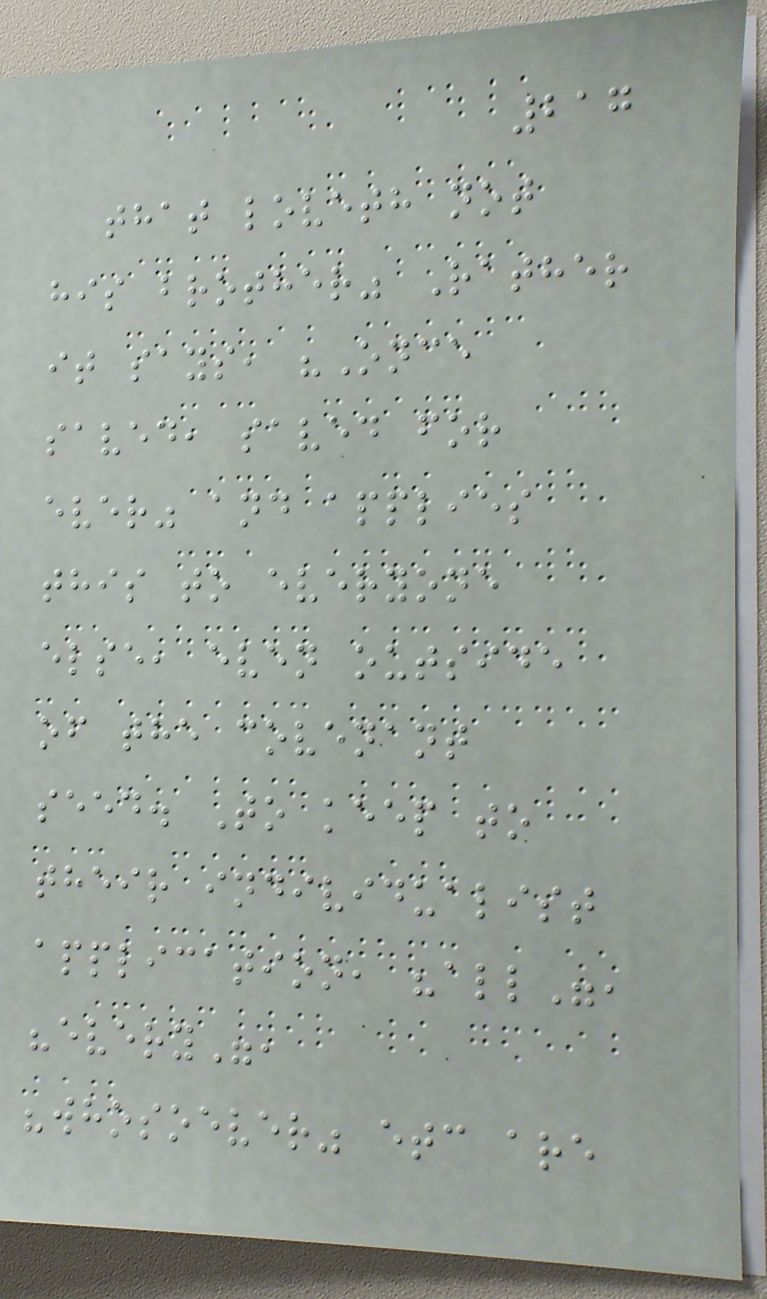217
that loveth not
his brother" Rather
it says, "Once
saved, saved for
ever" and applies
this to everyone
else, even outside
of the covenant
seed. To keep to
their individualist
application, "all",
"every",
"whosoever" etc are
